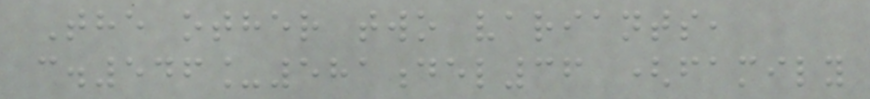The other two variants,
c.546_581del36 (family
